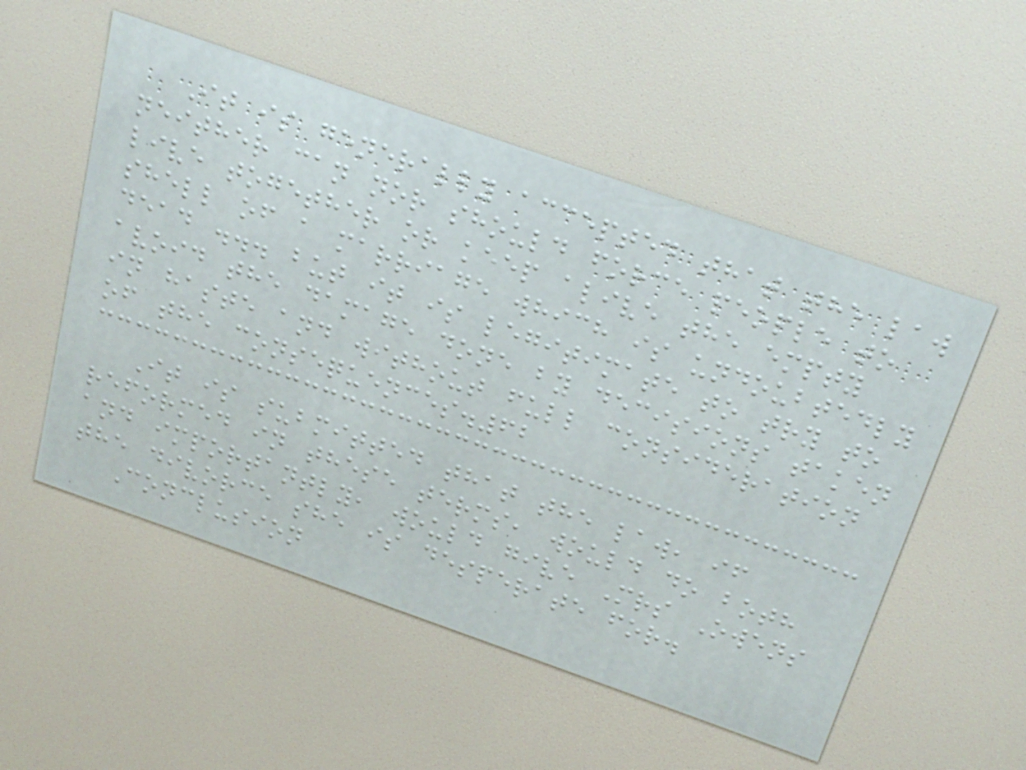It is generally accepted that the law
neither can nor should force people to
live together or keep alive the empty
shell of a marriage which is undoubtedly
dead ... but it is legitimate to try to
avoid the damage done by decisions taken
in haste and without full consideration
of the consequences.62
It is submitted that the law, if
reformed in these terms, would do both
and importantly, would give Mrs Owens
the divorce she is desperate for.
Conclusion
